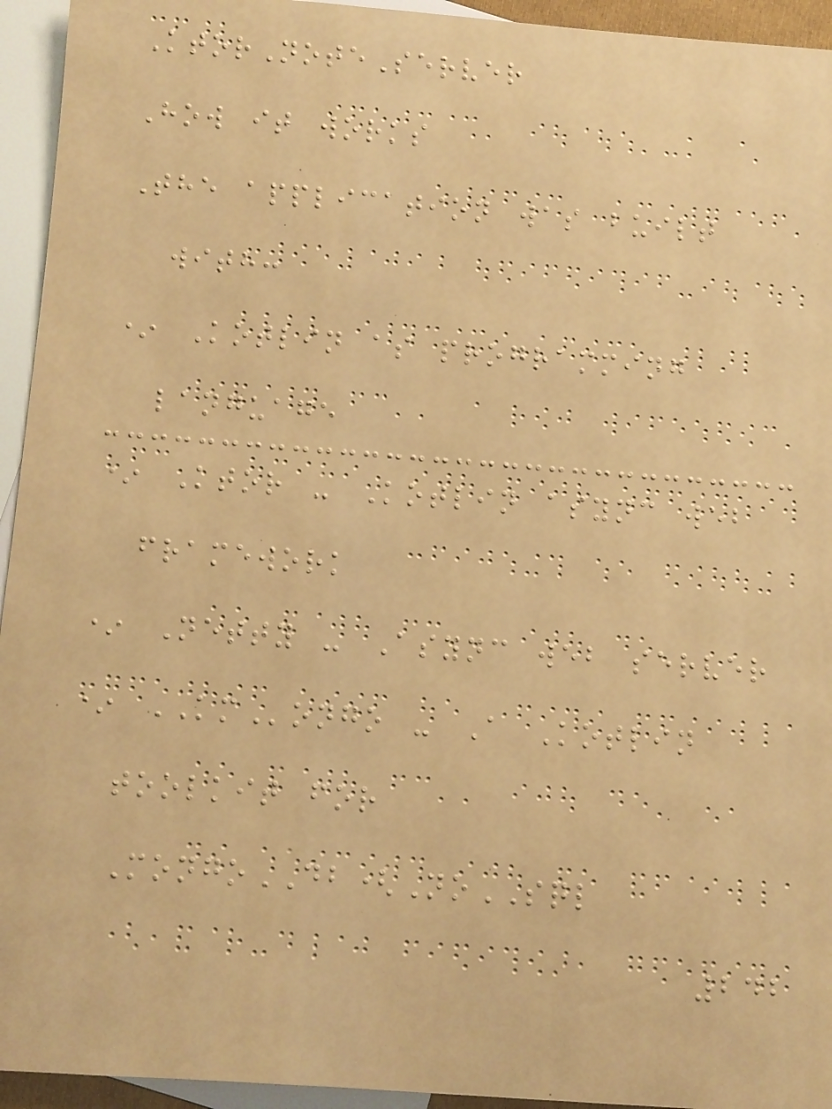KtorNoteServer
How it works
The application was built
with:
* Kotlin as programming
language
* Ktor - Kotlin async web
framework
* Netty - Async web server
* KMongo - A Kotlin
toolkit for
MongoDB(NoSQL
242
